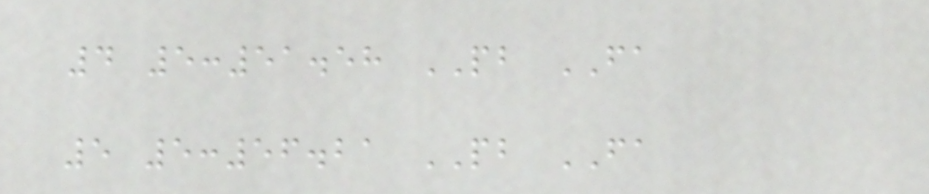4 5:51.58 PB FA
5 5:56.21 PB FA
